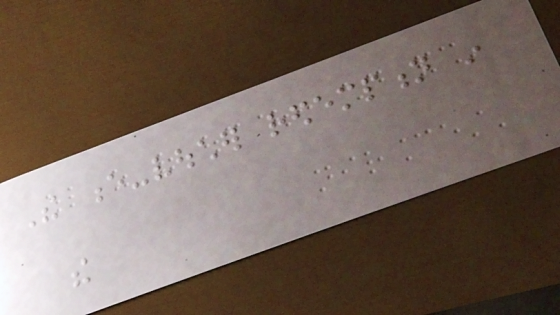The e-voucher redemption in
the
